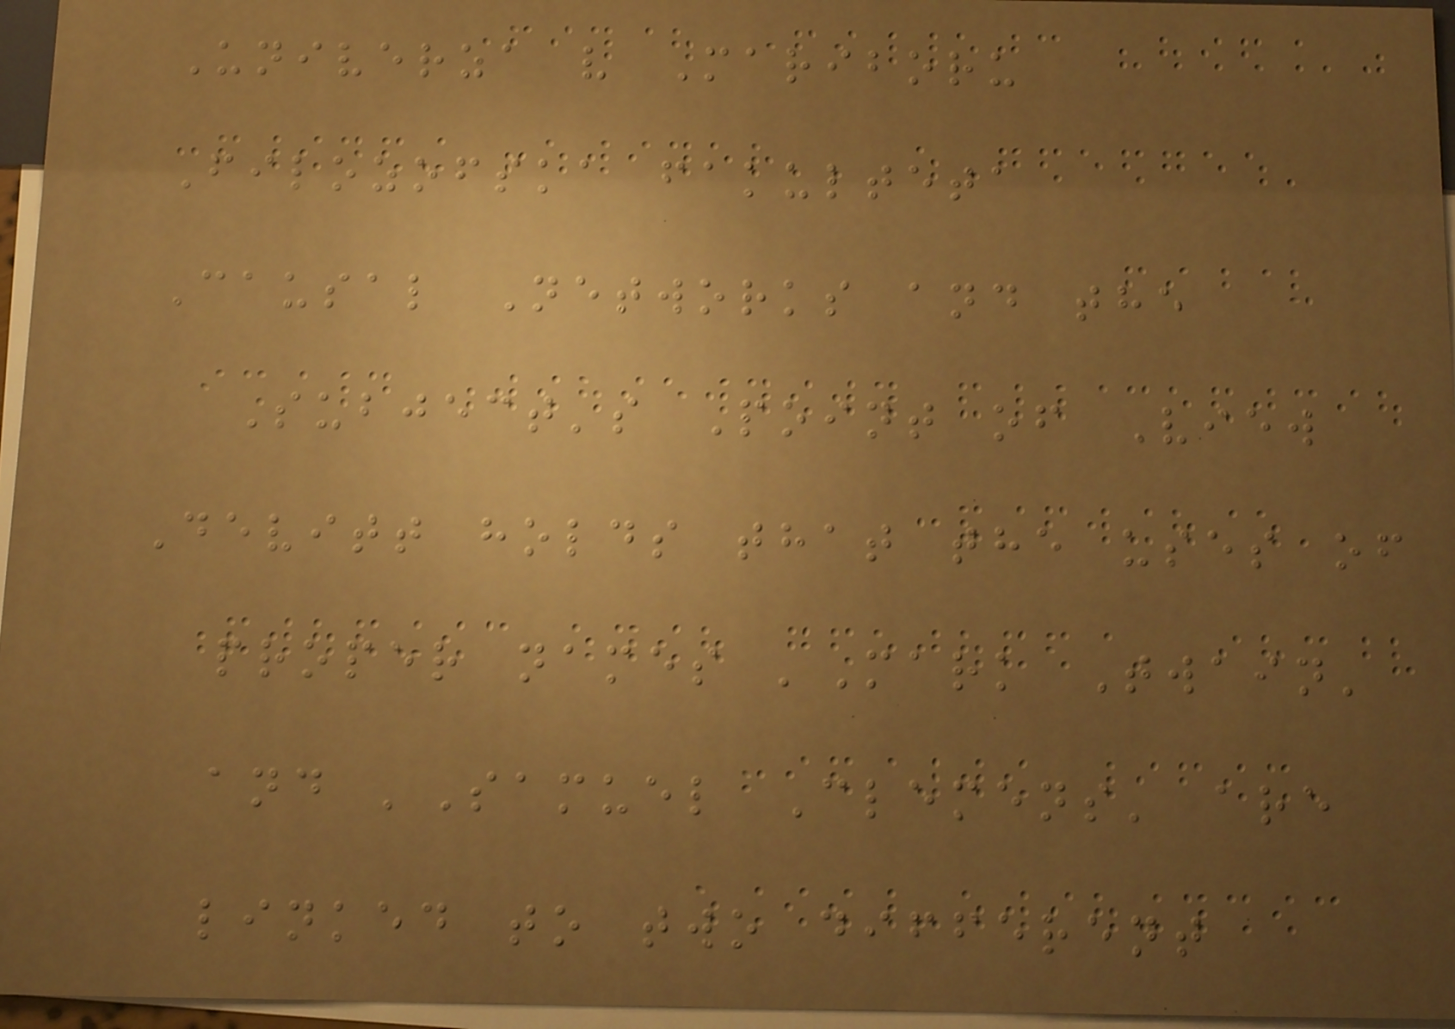Univerza v Mariboru
Filozofska fakulteta
Causal Networks and the
Subject's Point of View
Devitt holds that the uses of
proper names 'Mark Twain'
and 'Samuel Clemens' are
linked to two different
